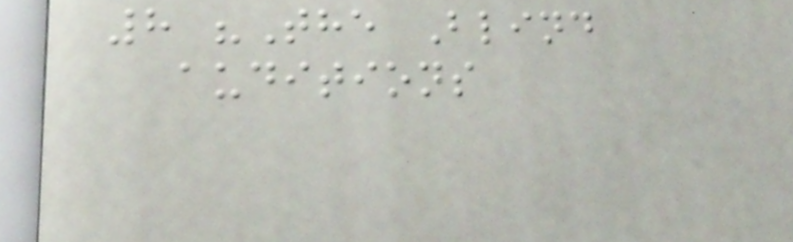8 "The Blind
auditions
